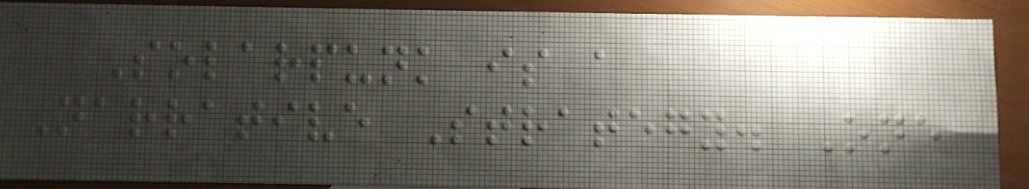Solarpunk is a
Narrative Strategy. One
